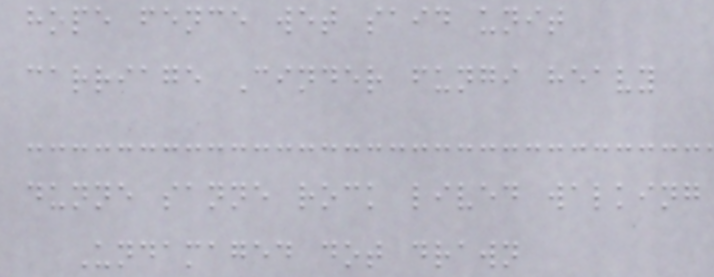hope fence wet said unit
carriage Cinder fungi heavy
dunne sanne rock lived walking
Undamaged dot drawn
